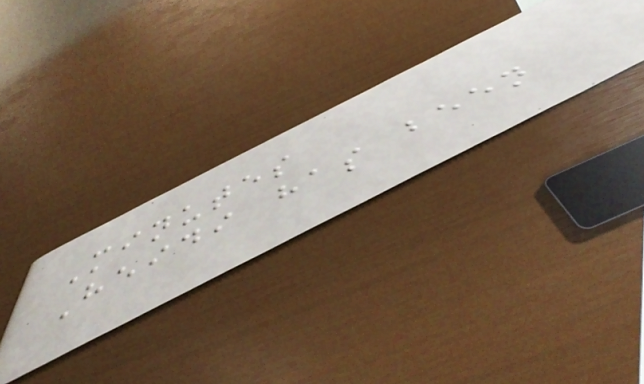Minutes
Heidi has been
